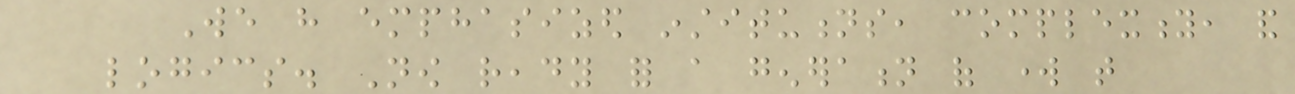We have emphasized institutions, complexity, and
logics. Now ready for a generation of work that
